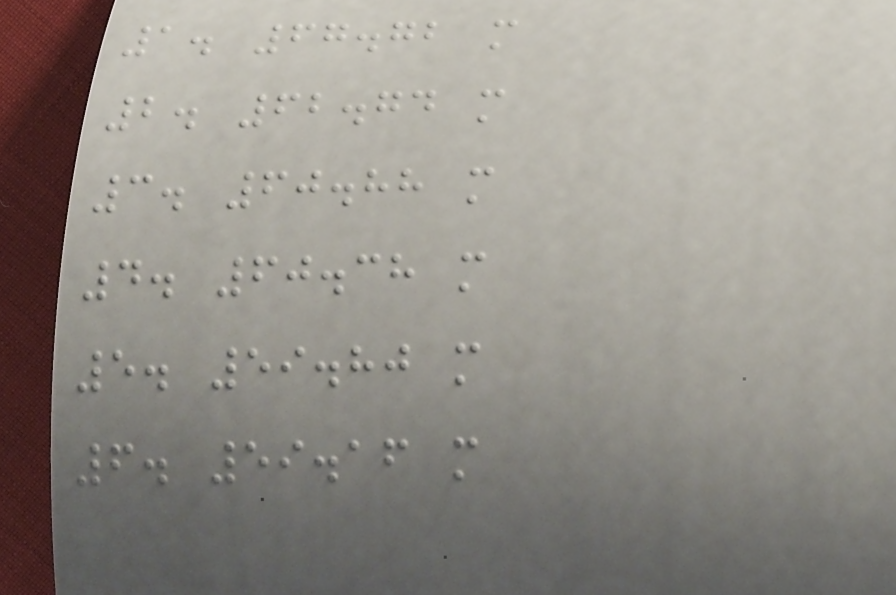1. 67.72 m
2. 62.74 m
3. 60.88 m
4. 60.38 m
5. 59.80 m
6. 59.16 m
